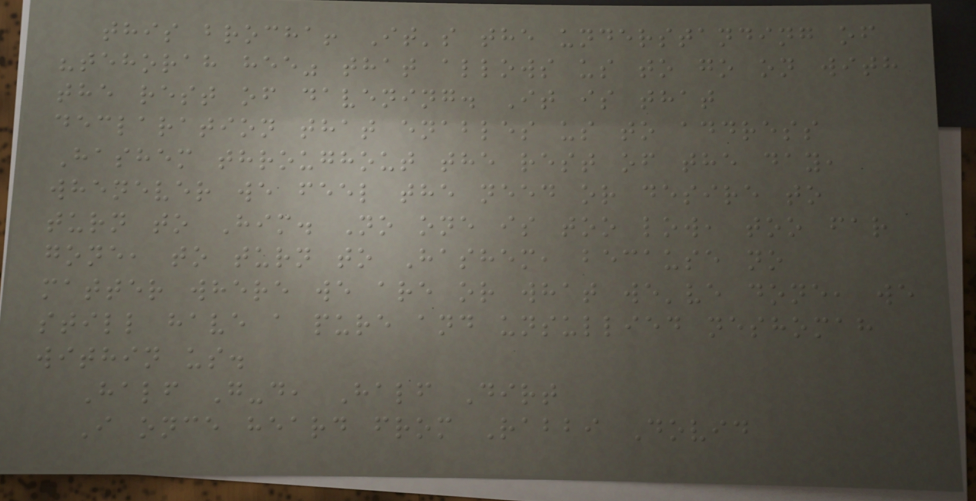this brocha! It's the understanding of
"tehorah hee" that allows us to go on with
the rest of davening. It is that
declaration that enables us to address
Hashem throughout the rest of the day,
whenever we feel the need or desire to
turn to Him. No one is too low, too far
gone, to turn to Hashem, because no
matter where we are or what we've done, we
still have a pure and unsullied neshomah
within us.
Half G-d, Half Dirt
I once heard from Rabbi Dovid
